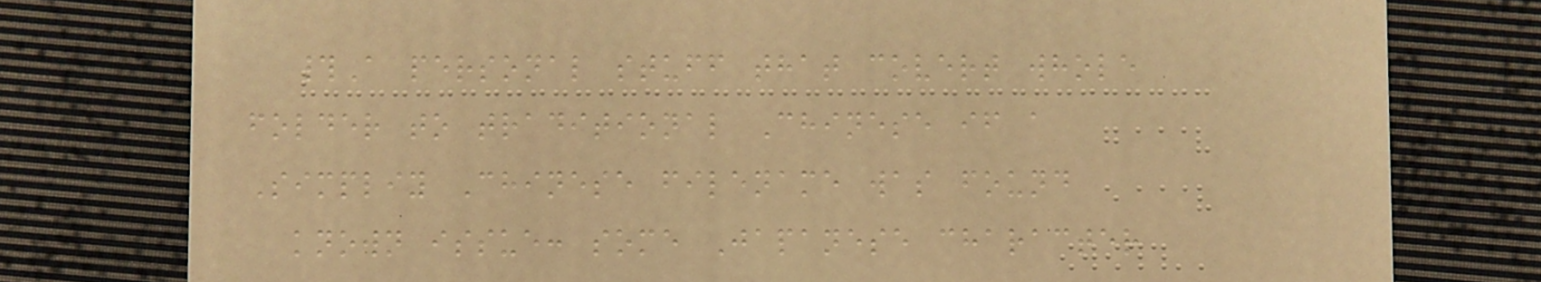#A personal stuff that covert whole
folder to traditional Chinese if a
Simpliy Chinese filename was found
known issue: some Japanese character
